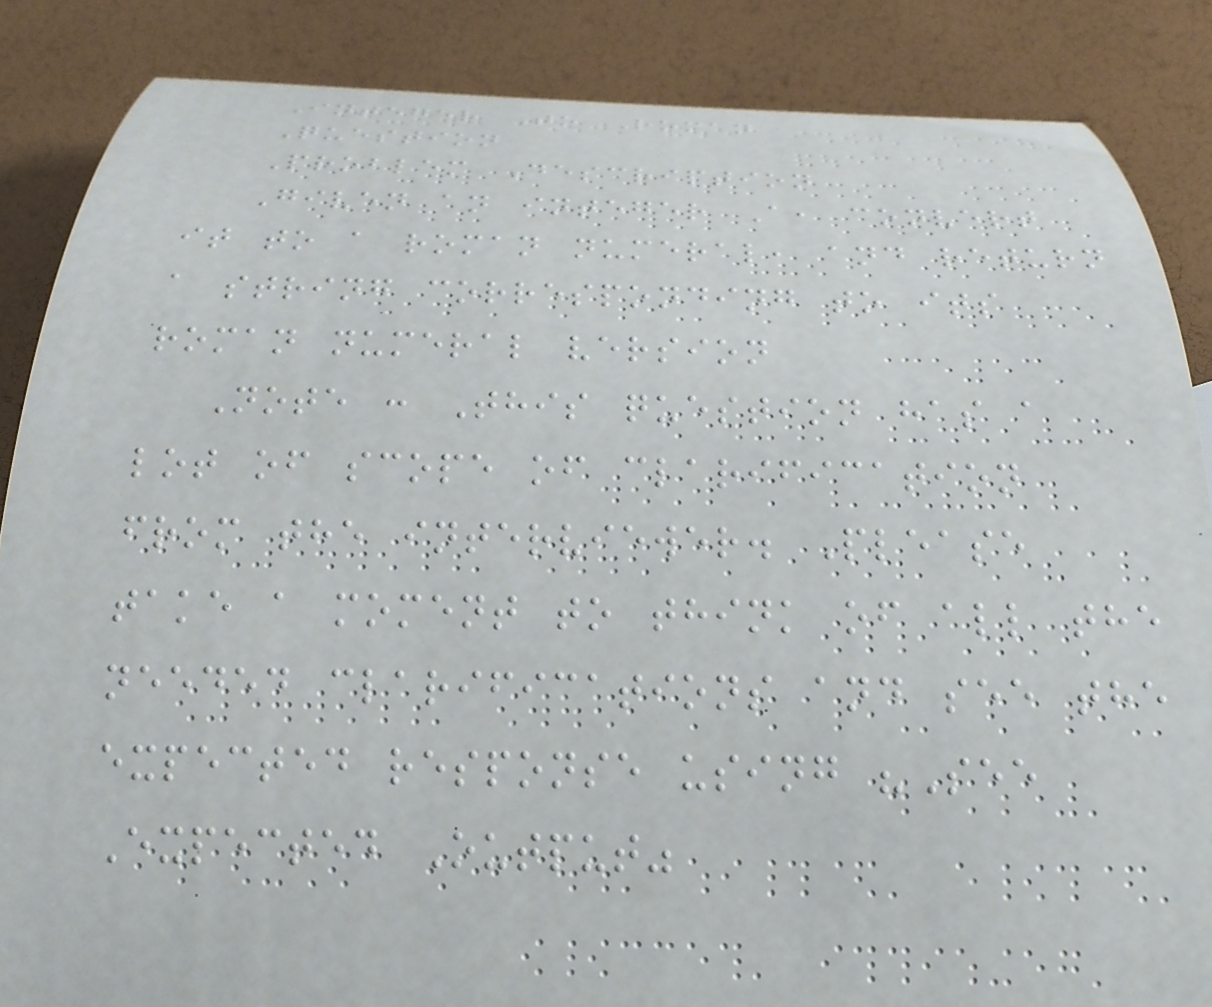Integer To Roman
Question
Problem Description
Given an integer A, convert
it to a roman numeral, and return
a string corresponding to its
roman numeral version
Note : This question has a
lot of scope of clarification
from the interviewer. Please
take a moment to think of all the
needed clarifications and see the
expected response using "See
Expected Output"
